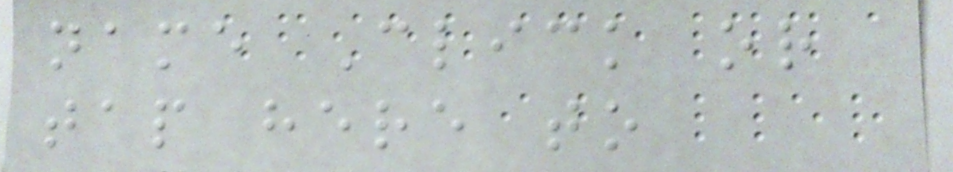name Click or
tap here to
